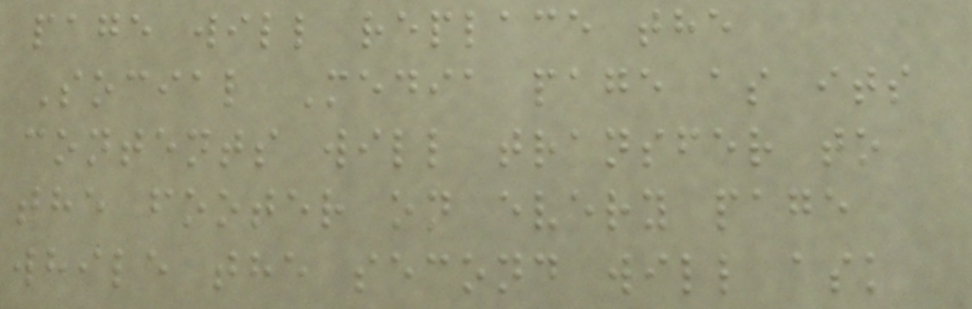page will replace the
Social Media page as its
contents will transfer to
the footer on every page
while the second will ask
